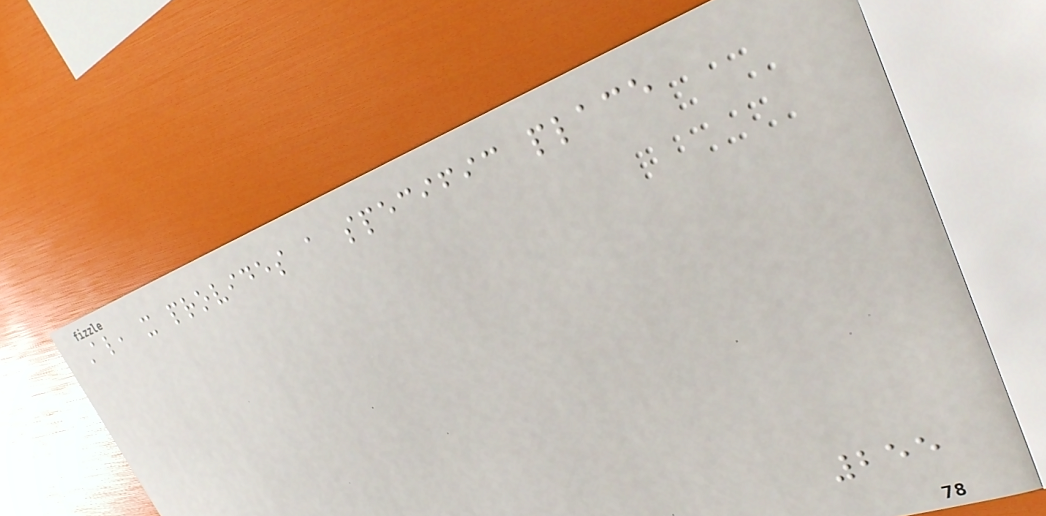Also, it provides a specific place
255
